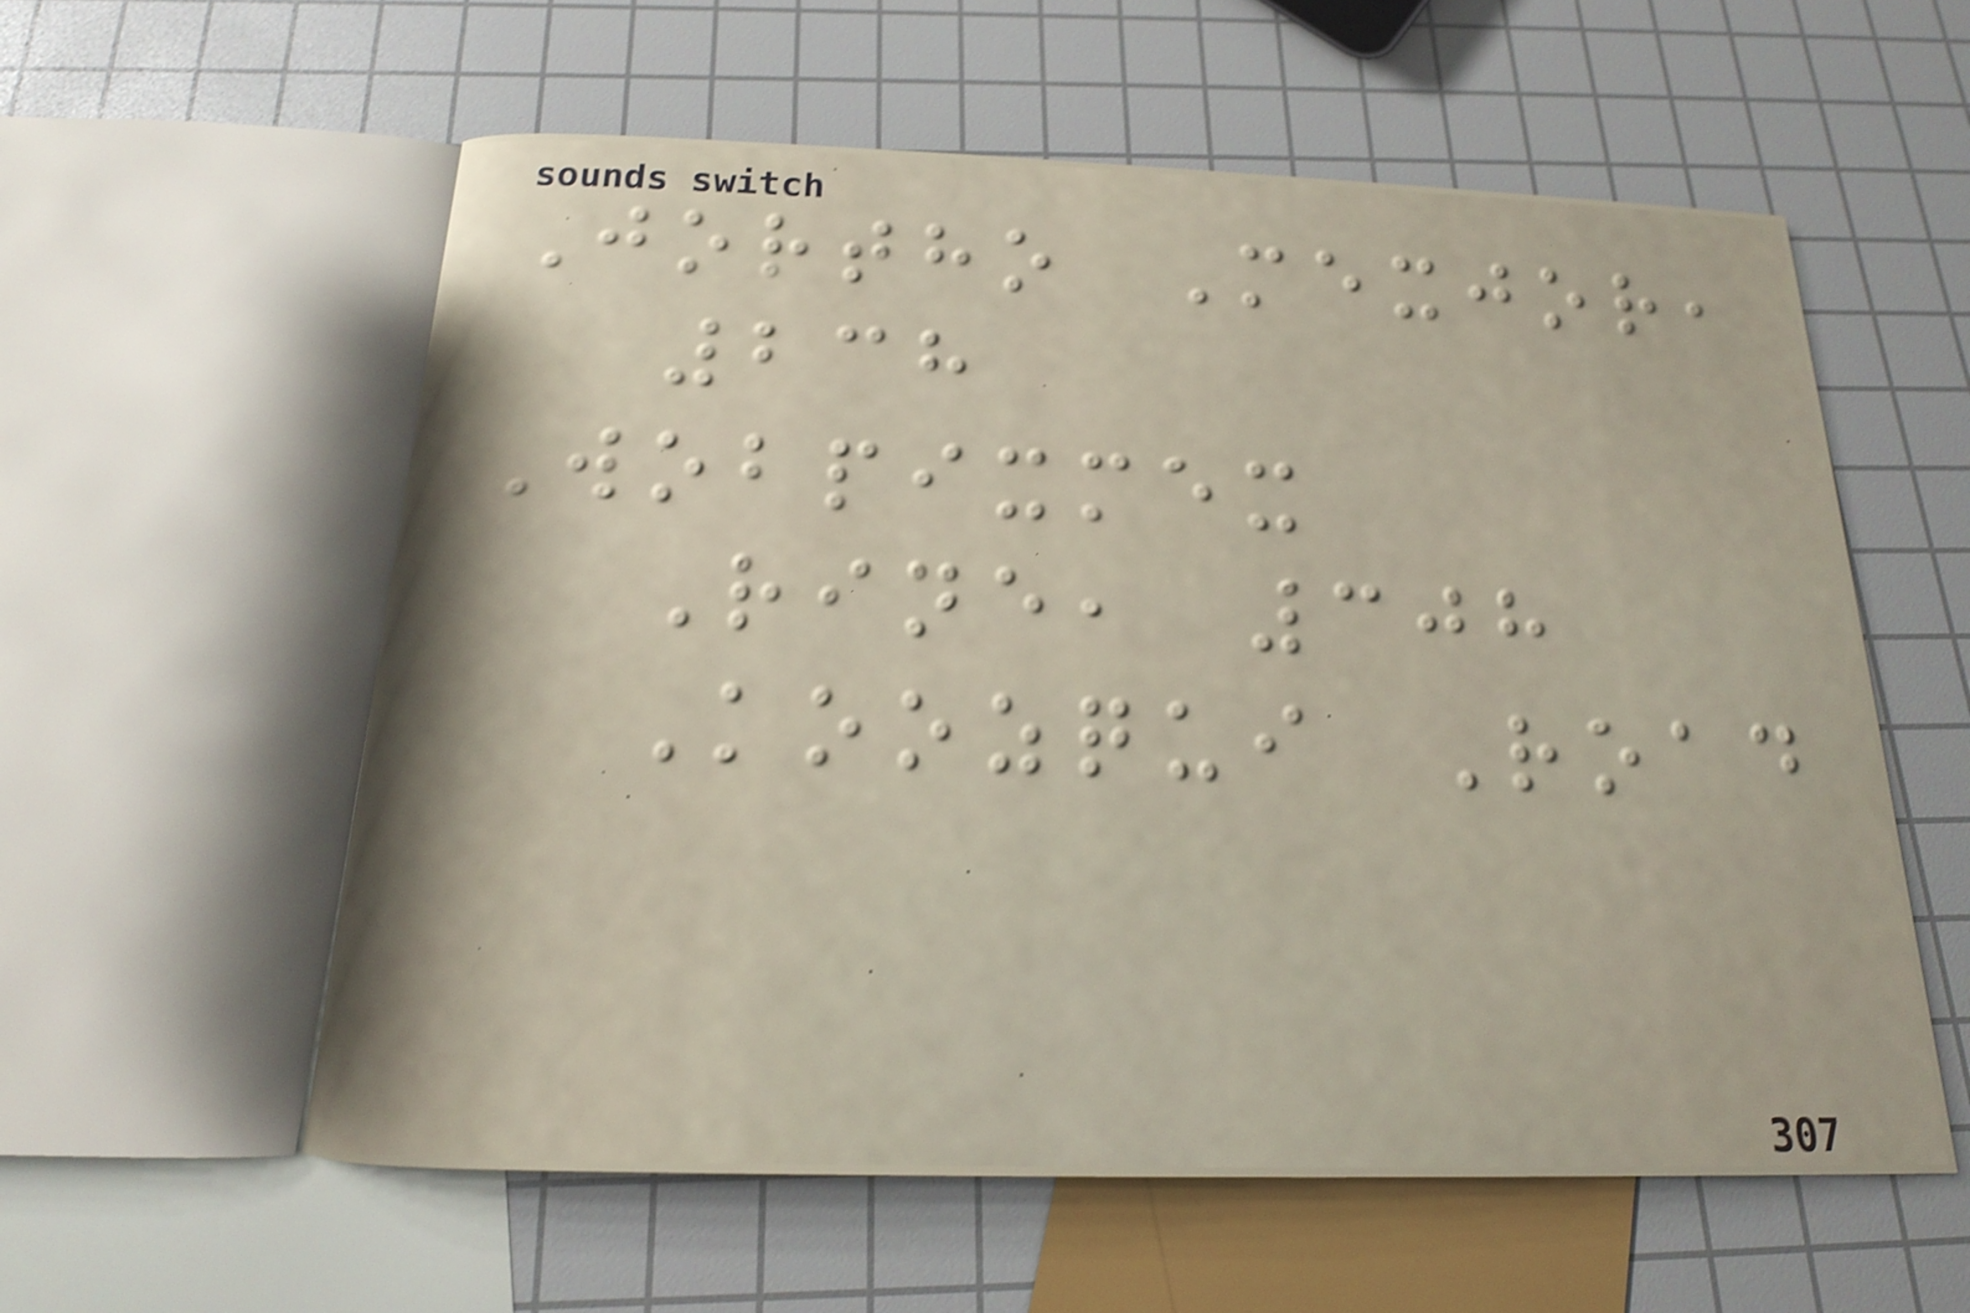Jortho Mexjor,
238
Wobpixmex
Rine, 308
Koozqui Road
